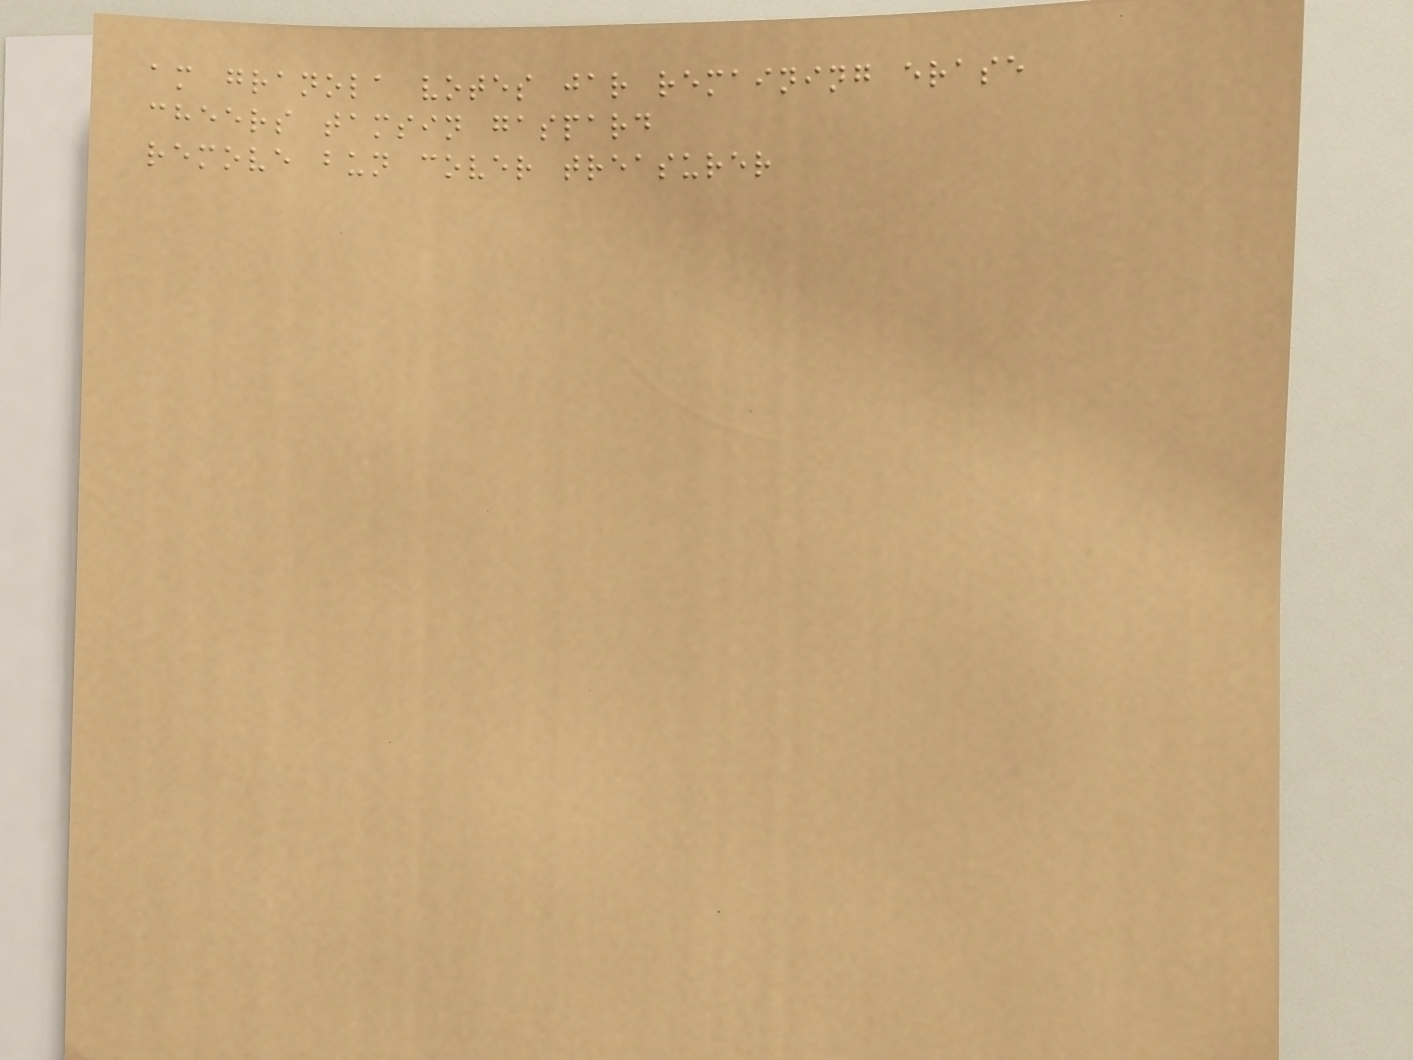am granola votes jar remaining erase
cheers tamsin gaspard
remove bun cover treasurer
